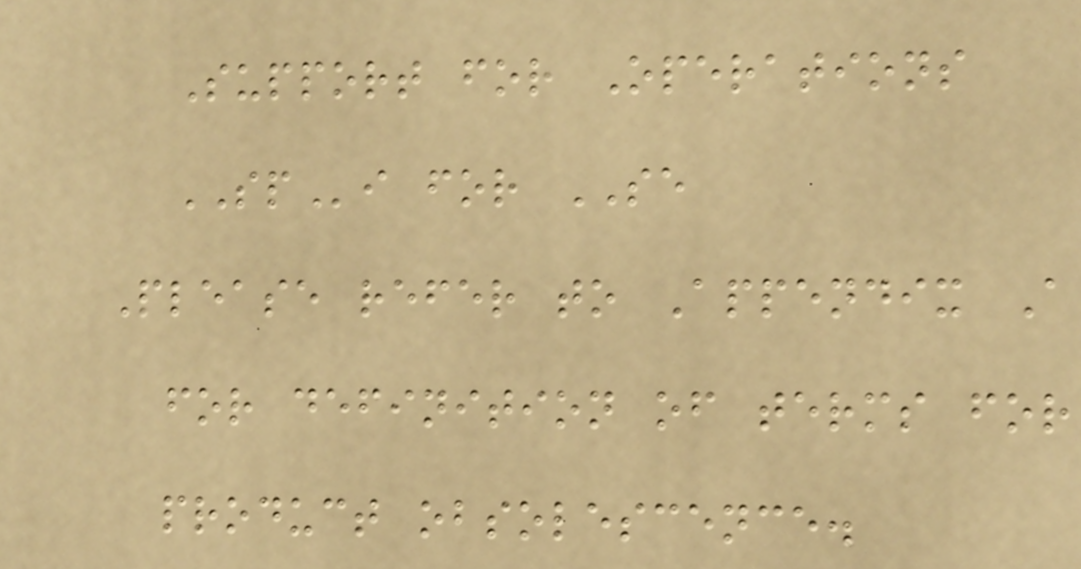Support for Operations
SPi for SE
Please refer to Appendix A
for definition of terms for
product obsolescence.
